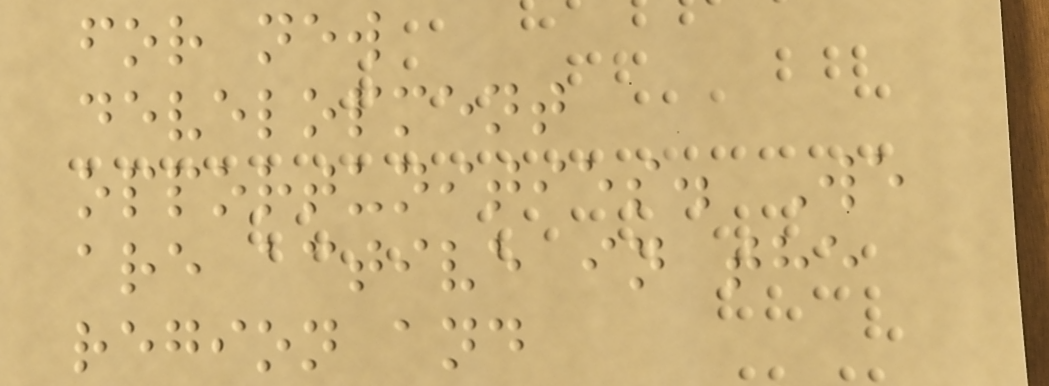for new
development
opportunities. We
are active in the
region and
